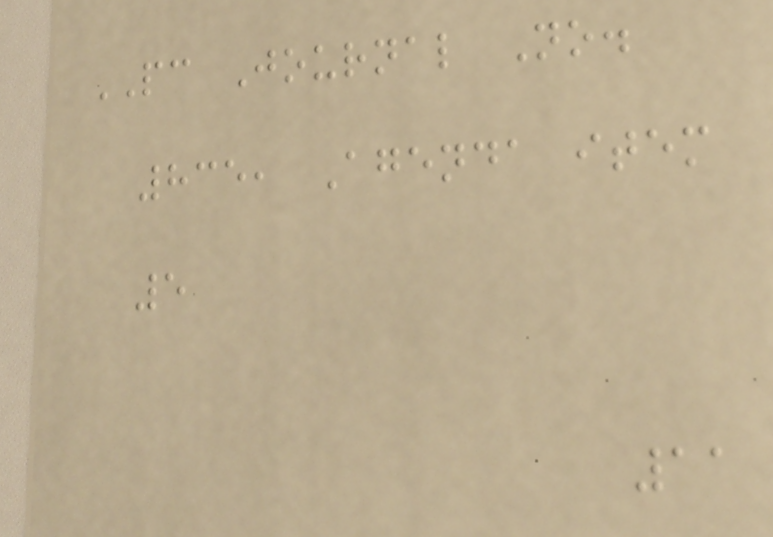PC Journal No.
835, Agenda item
5
11
